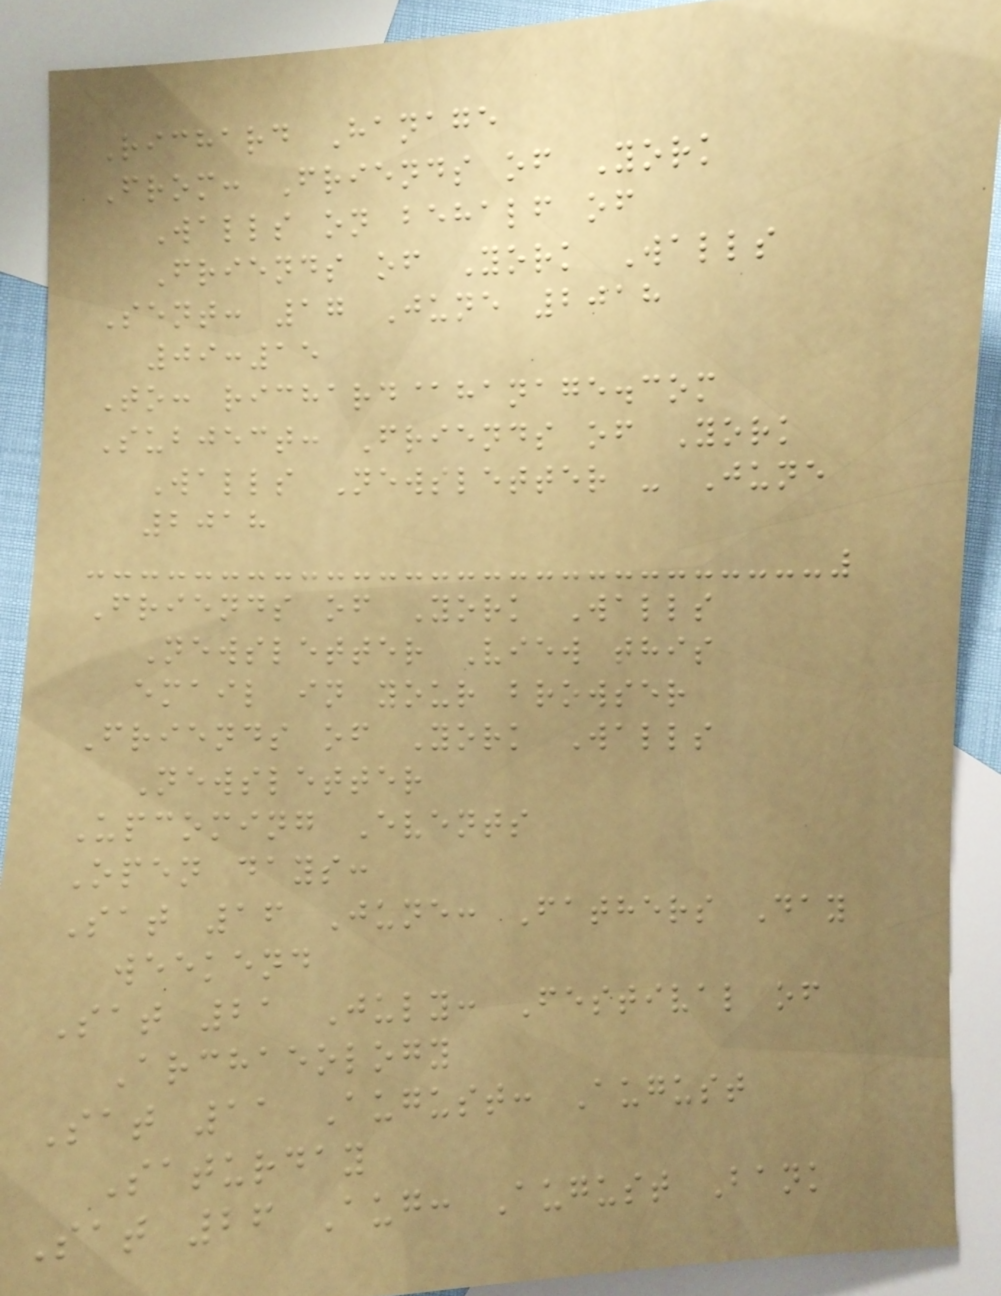Richard Hanage
From: Friends of York
Walls on behalf of
Friends of York Walls
Sent: 17 June 2018
09:15
To: richard@hanage.com
Subject: Friends of York
Walls Newsletter - June
2018
Friends of York Walls
Newsletter View this
email in your browser
Friends of York Walls
Newsletter
Upcoming Events
Open days:
Sat 16 June: Fathers Day
weekend
Sat 21 July: Festival of
Archaeology
Sat 11 August: August
Saturday
Sat 26 Aug: August Bank
